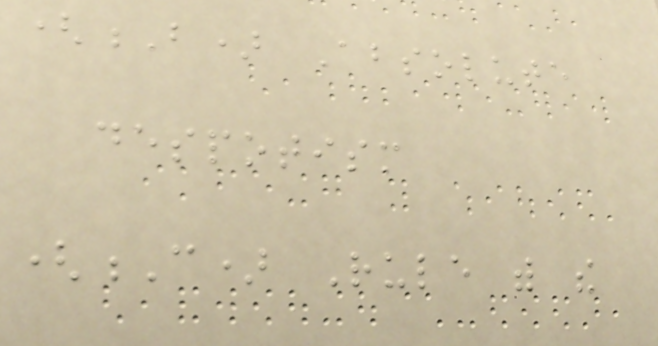(B) Absolute
despotism
(C) Rule with the
